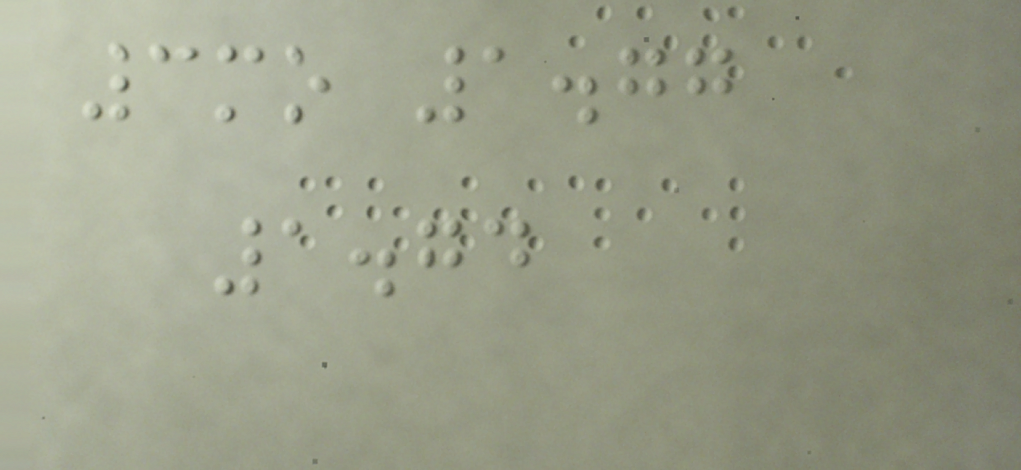3mo 1.77
1.74
